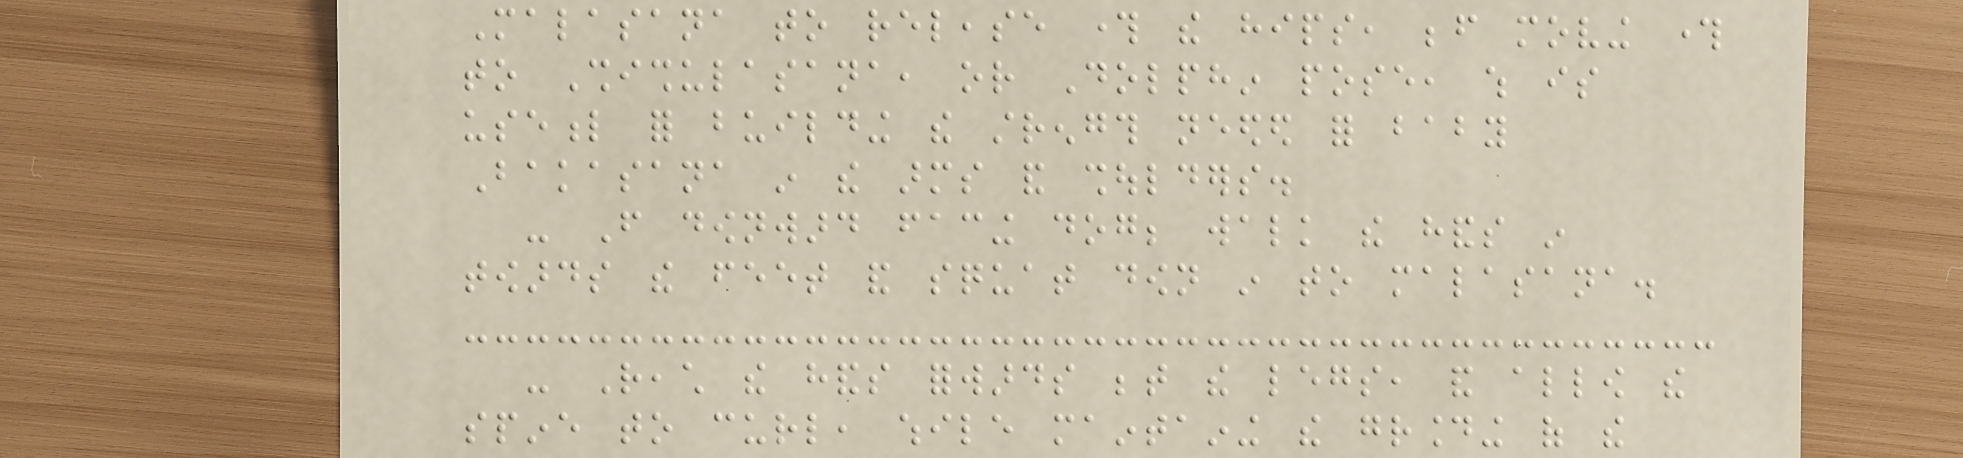Malasana to release through the hips, before moving through
to Shishulasana, or Dolphin pose, which is
useful for building the strength needed for baby
Bakasana in the arms and shoulders.
- From downward facing dog; walk the hands in
towards the feet and squat down in to malasana.
- Reach the hands forwards between the legs, and allow the
spine to curl, while maintaining the grounding of the
